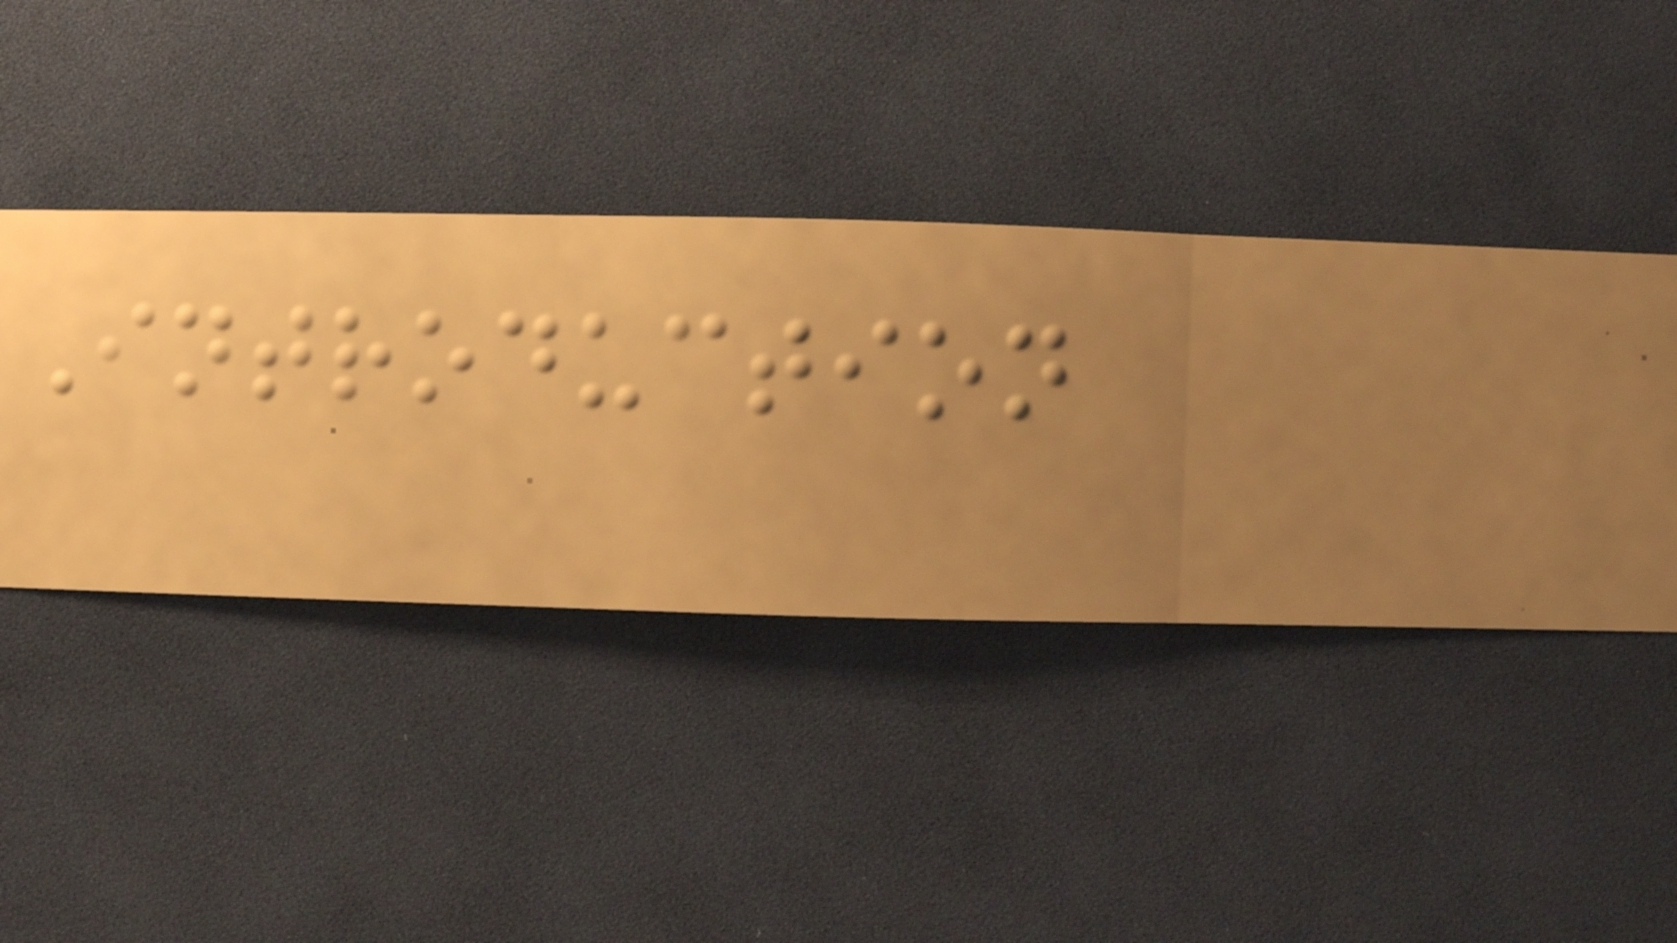Introduction
